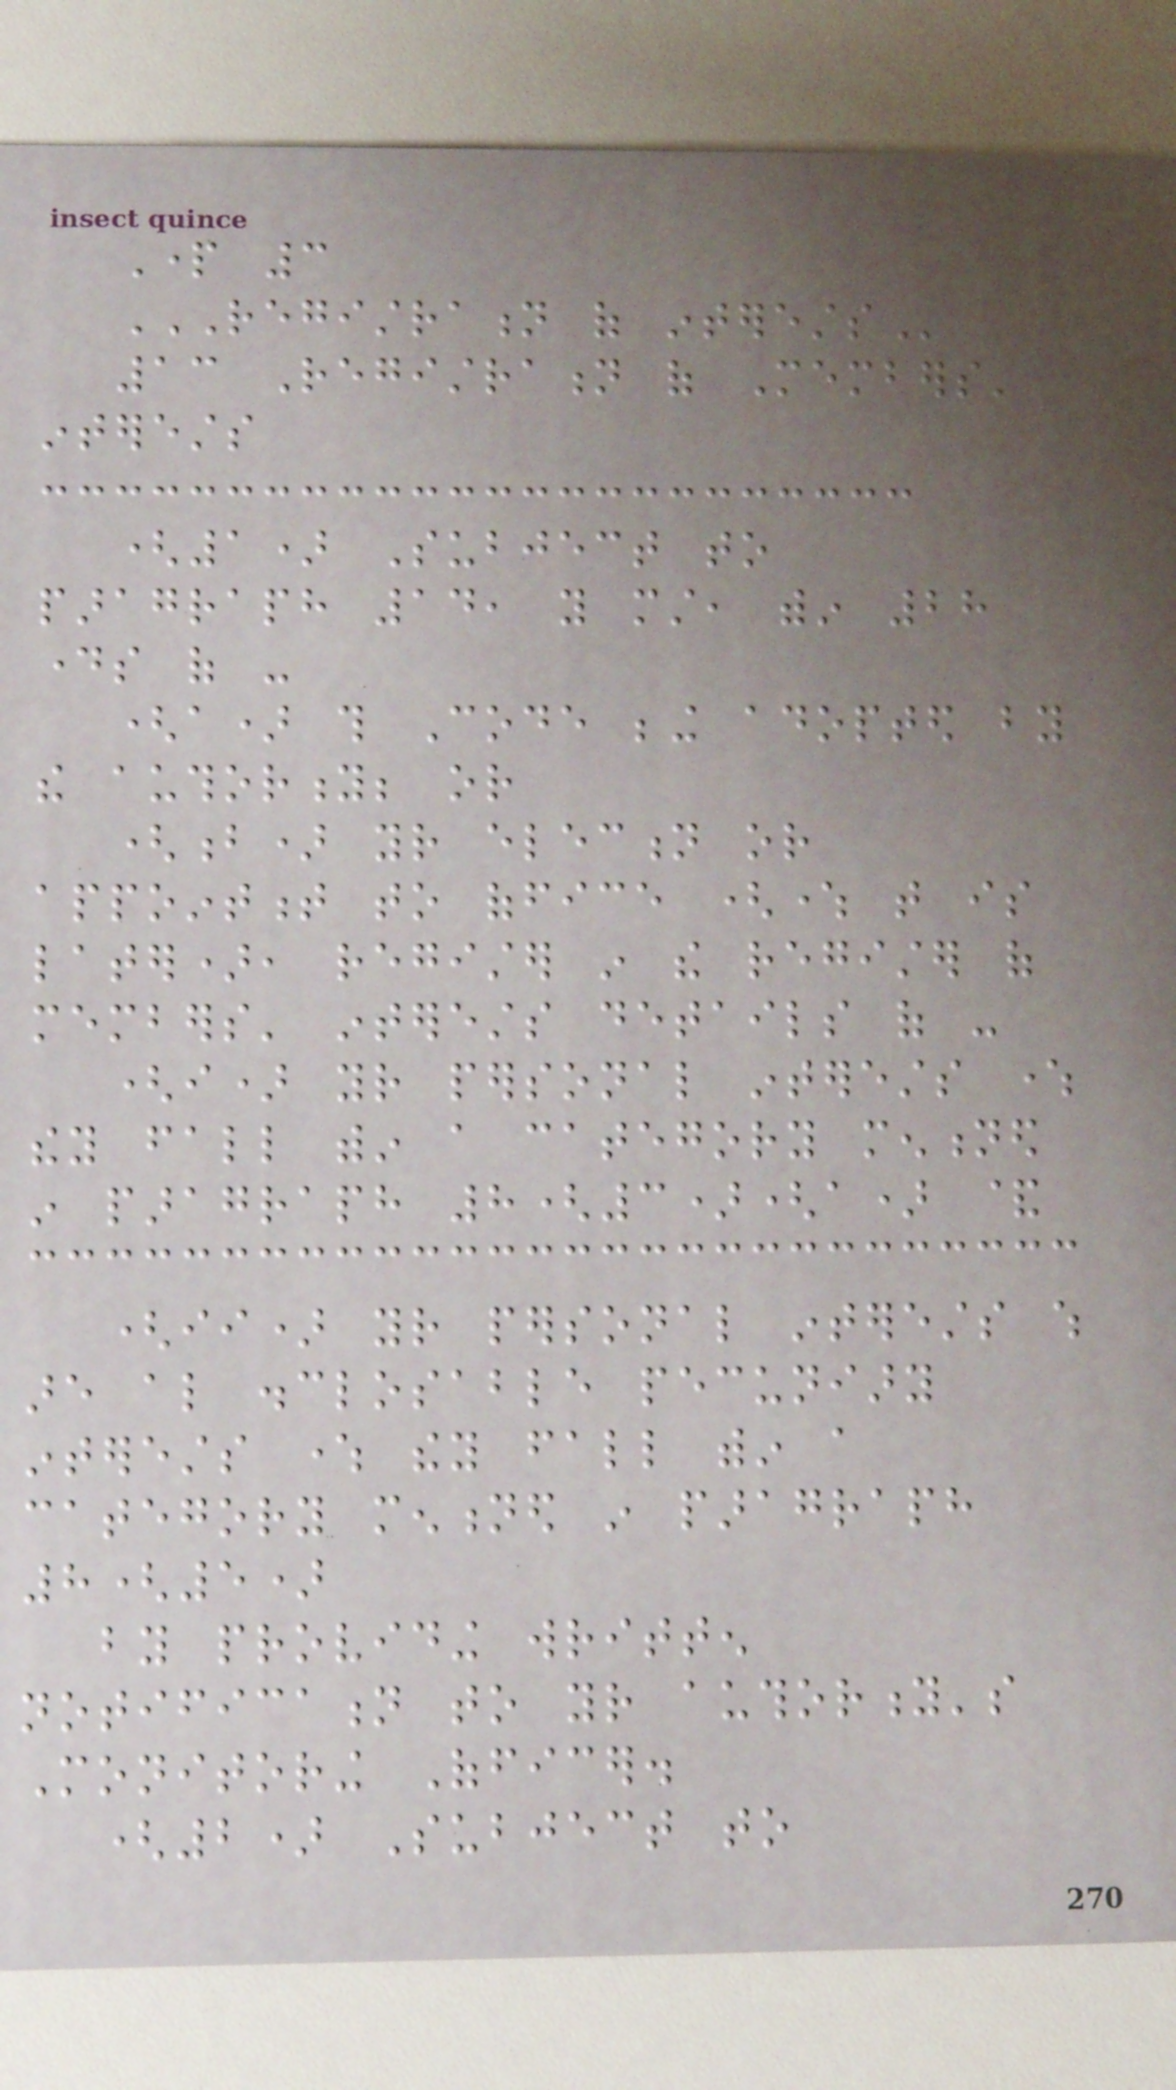Part 3
REGISTRATION OF INTERESTS
13 Registration of Members'
interests
(1) Subject to
paragraph 14, you must, within 28
days of -
(a) this Code being adopted by
the authority; or
(b) your election or
appointment to office (where that is
later), register in the register of
members' interests details of -
(i) your personal interests where
they fall within a category mentioned
in paragraph 8(3)(a) &
(ii) your personal interests which
are also disclosable pecuniary
interests where they fall within a
category mentioned in paragraph
8(5)
by providing written
notification to your authority's
Monitoring Officer.
(2) Subject to
